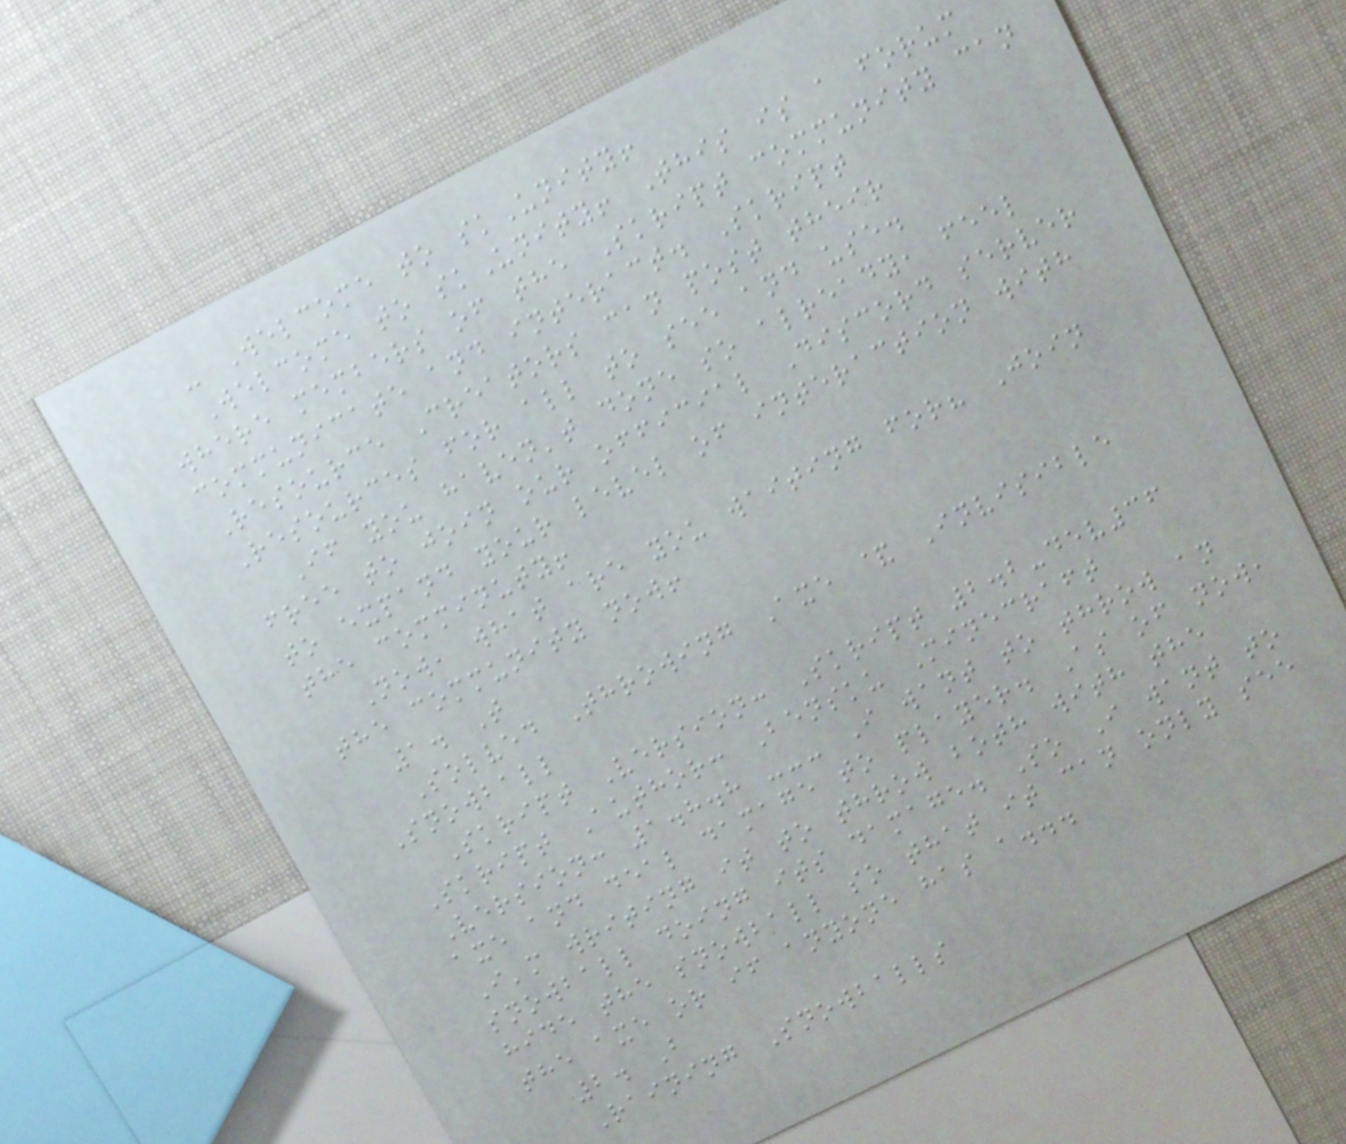- Welcome to skUnity!
Welcome to skUnity! This is a forum
where members of the Skript community can
communicate and interact. Skript
Resource Creators can post their
Resources for all to see and use.
If you haven't done so already, feel
free to join our official Discord server
to expand your level of interaction with
the comminuty!
Now, what are you waiting for? Join
the community now!
1. T
Solved Throwing Axe & Invisible
Snowball
Skript Version: Skript 2.2-dev36
Skript Author: Bensku Minecraft
Version: 1.8.8 --- I want to throw an
axe and deal damage to player. As of now,
I'm writing it to throw both with the
snowball doing its damage. So I want to
hide the snowball so that it can only see
the axe or if anyone has a...
2. B
Raining Snowballs
